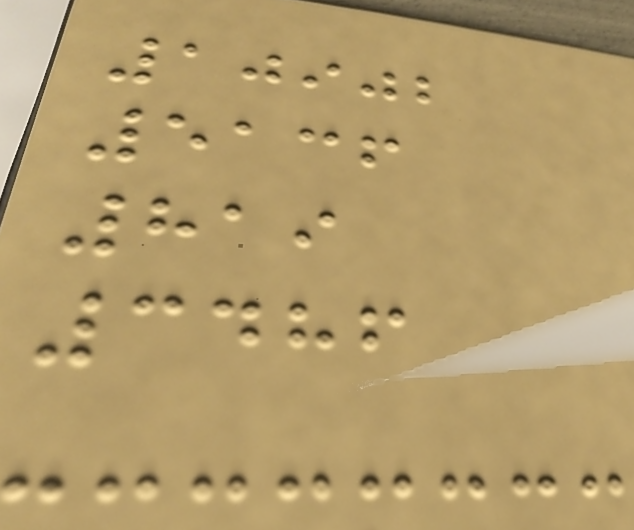10902
5136
819
3486
